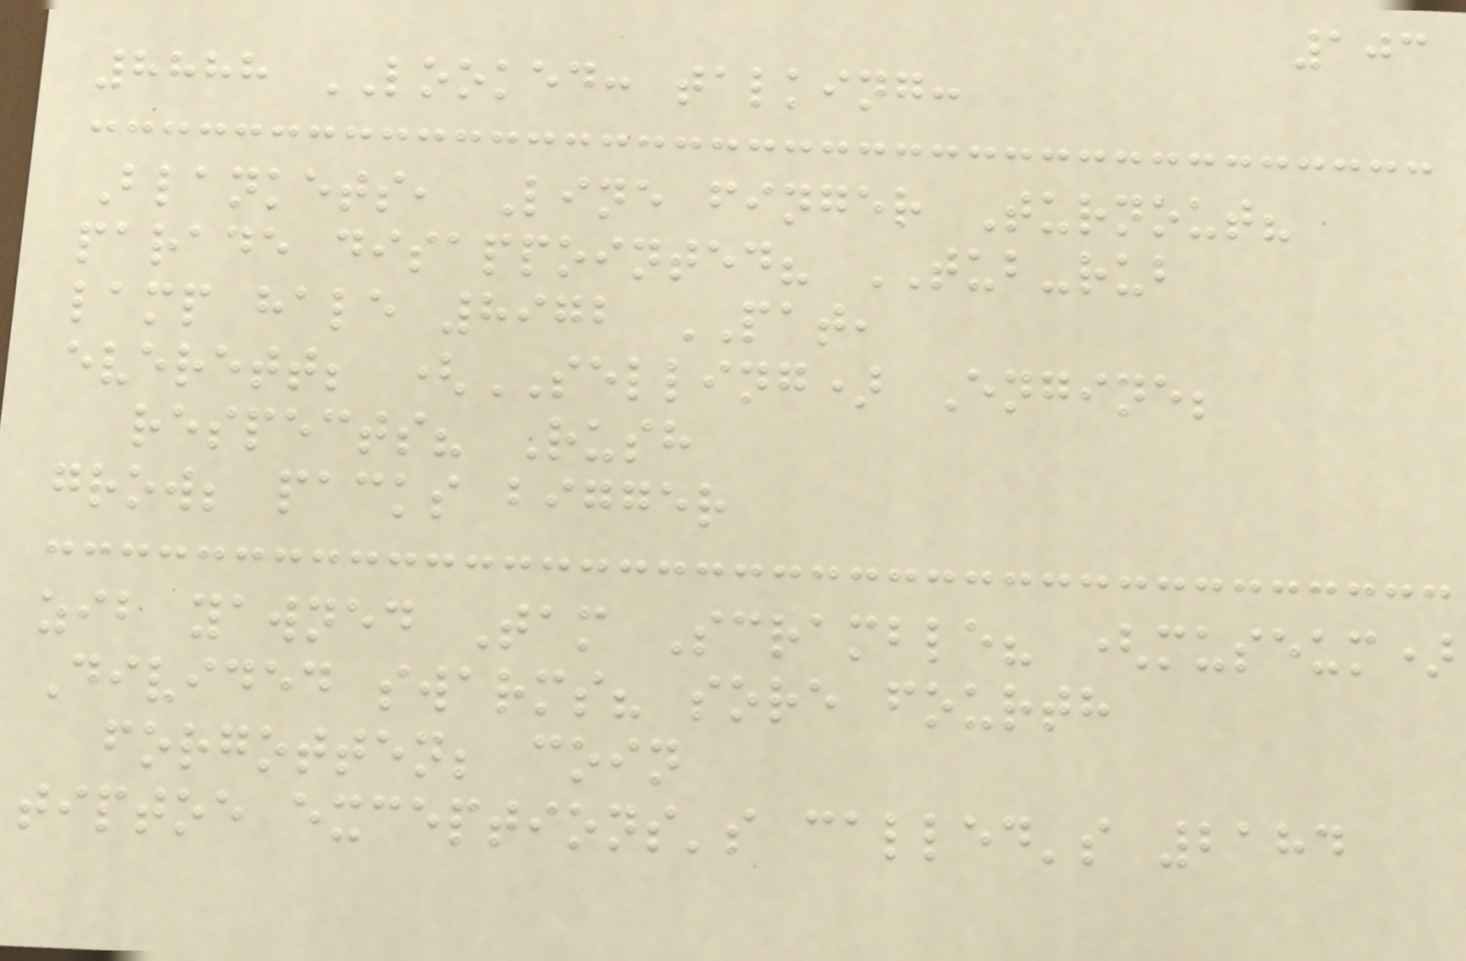103
8888 LOOKED: talking:
Blankets, Line finger Turnout?
parade disappointed? TUB-rub
lamp hale 8972 PAT,
everett; (SELLING) Engine;
respects? Rush
grow; packs bigger
zib yawned Tam Scramble? (museum)
Divided swarms? sore fourth
forgotten; coin
tiptoe exceptions's called's 2184
